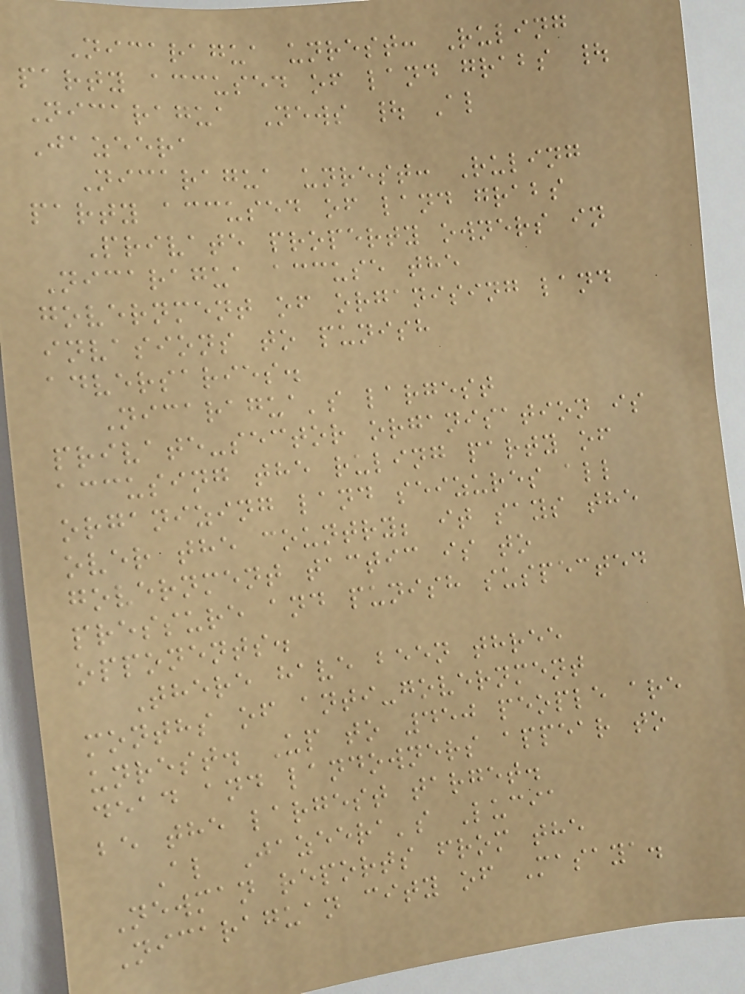Nicaragua unrest: Ruling
party accused of land grabs |
Nicaragua News | Al
Jazeera
Nicaragua unrest: Ruling
party accused of land grabs
Private property owners in
Nicaragua accuse the
government of organising land
invasions to punish
adversaries.
Nicaragua's largest
private-sector organisation is
accusing the ruling party of
organizing land seizures all
over the country; it says the
government tactic is to
pressure and punish suspected
opponents.
There have been three
months of anti-government
unrest. Up to 450 people are
dead and landowners appear to
be the largest target.
Al Jazeera's Lucia
Newman reports from the
Nicaraguan city of Masaya.
